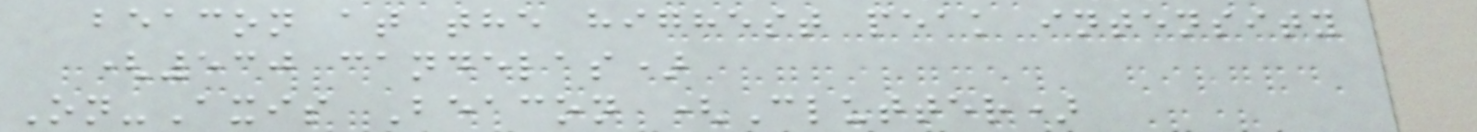beacon at the highest peak intensity
(530 candelas)
On-Axis Beacon (Clutter)
